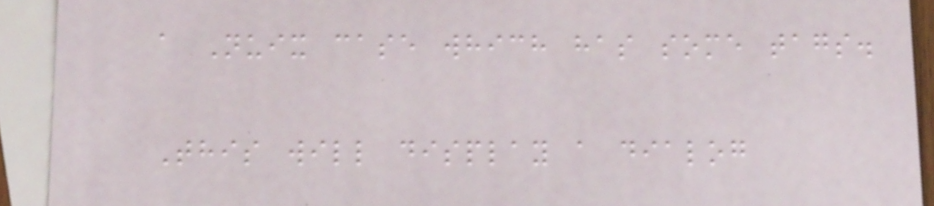a Nuix case which has some tags.
This will display a dialog
